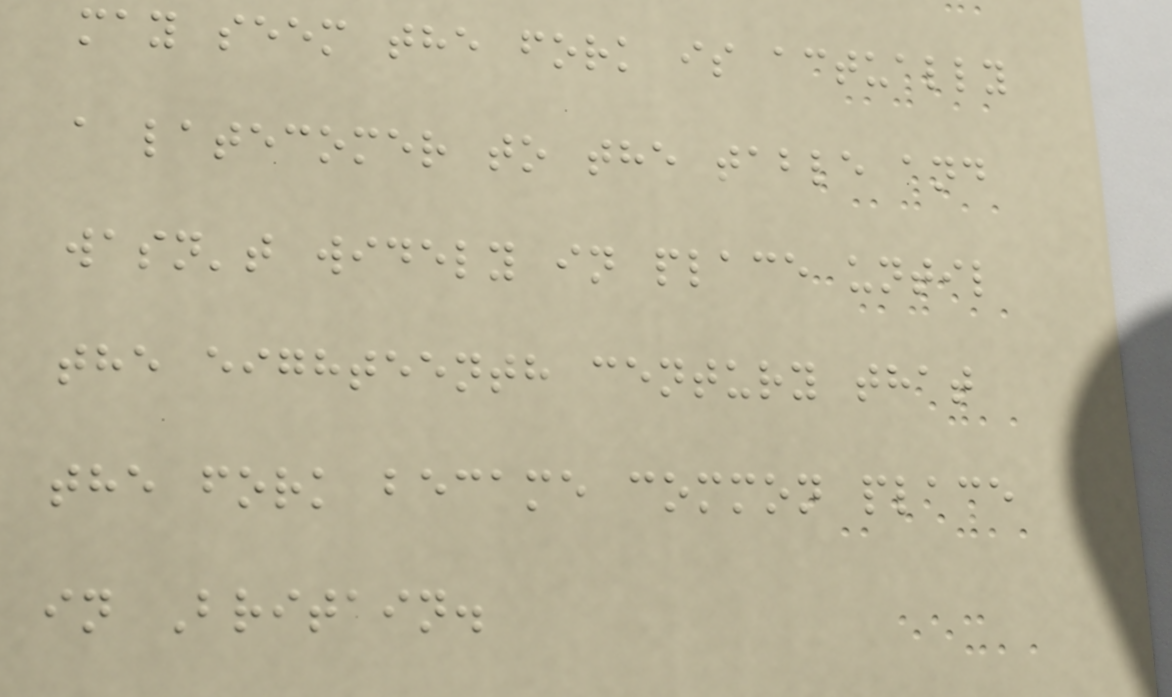may seem the fork is actually
a latecomer to the table and
wasn't widely in place until
the eighteenth century that
the fork became common place
in Britain.
